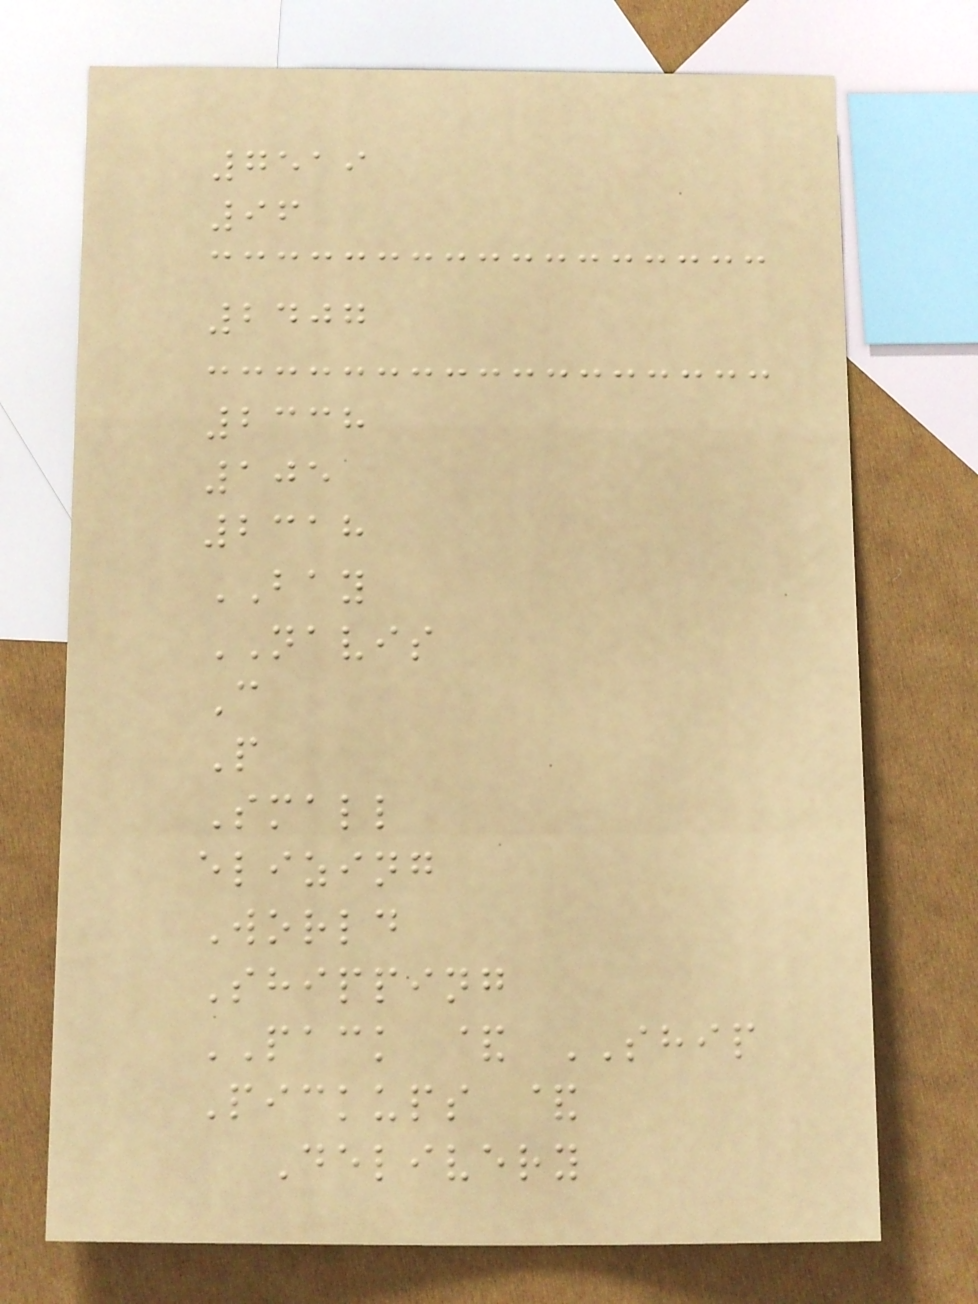7519
96
2407
2338
105
2318
BAY
NAVIS
C
P
Small
elizing
World
Shipping
PACK & SHIP
Pickups &
Delivery
